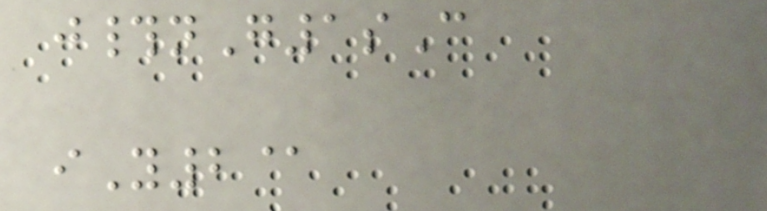j#nG1sC
iY2@
